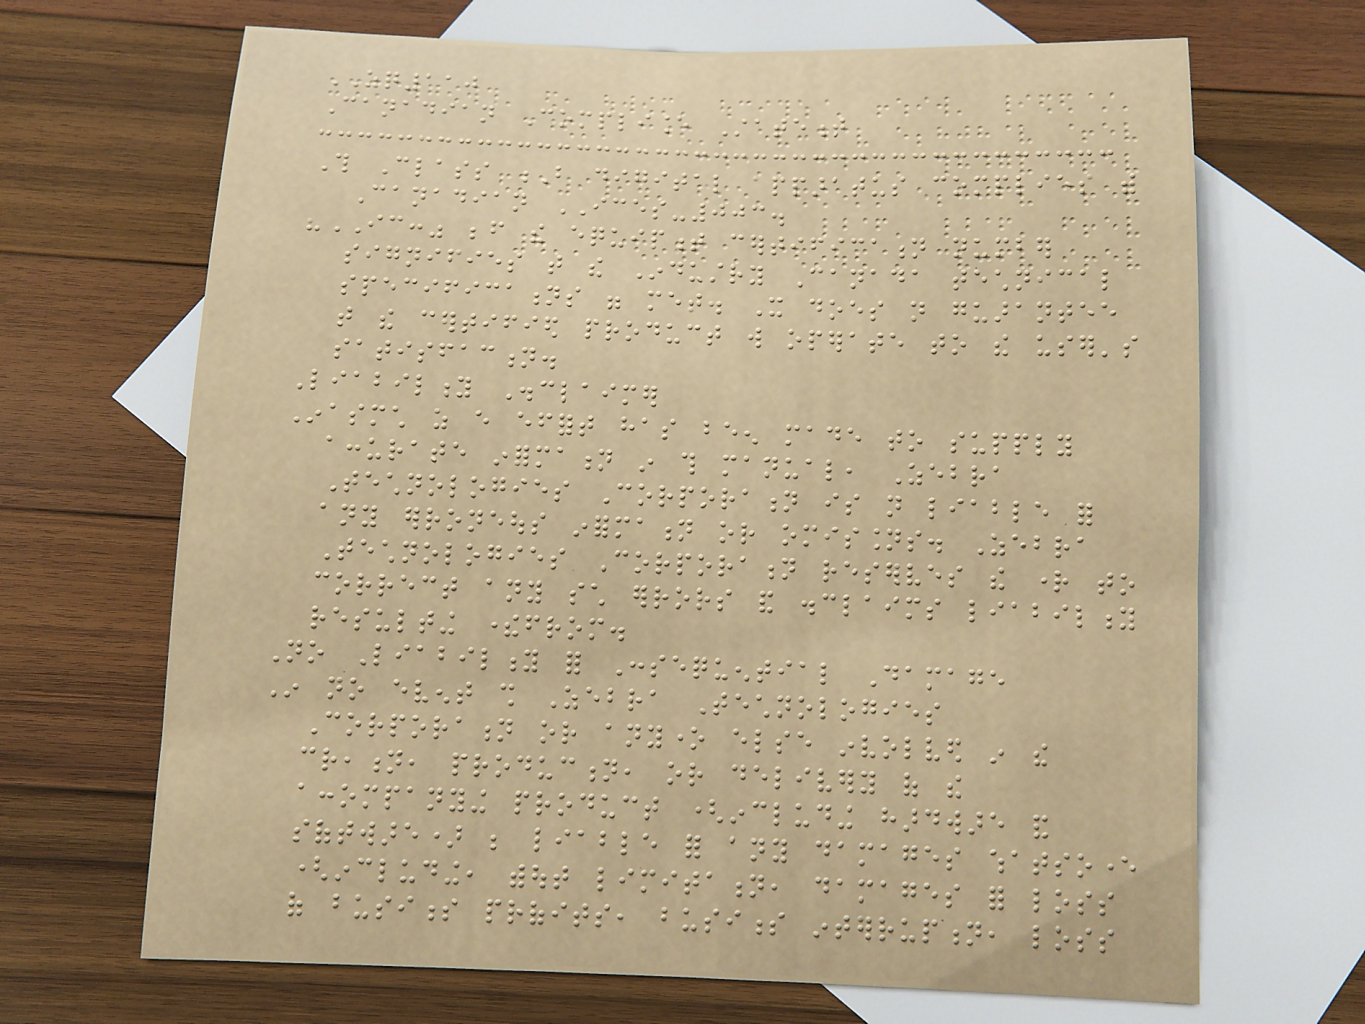ZQ110
Canadian Compliance Statement
This Class B digital apparatus complies with
Canadian ICES-003.
"IC:" before the equipment certification number
signifies that the Industry Canada technical
specifications were met. It does not guarantee
that the certified product will operate to the user's
satisfaction.
Liability Disclaimer
Inasmuch as every effort has been made to supply
accurate information in this manual, Zebra
Technologies Corporation is not liable for
any erroneous information or omissions. Zebra
Technologies Corporation reserves the right to
correct any such errors and disclaims liability
resulting therefrom.
No Liability for Consequential Damage
In no event shall Zebra Technologies
Corporation or anyone else involved in the
creation, production, or delivery of the
accompanying product (including hardware and
software) be liable for any damages whatsoever
(including, without limitation, damages for loss
of business profits, business interruption, loss
